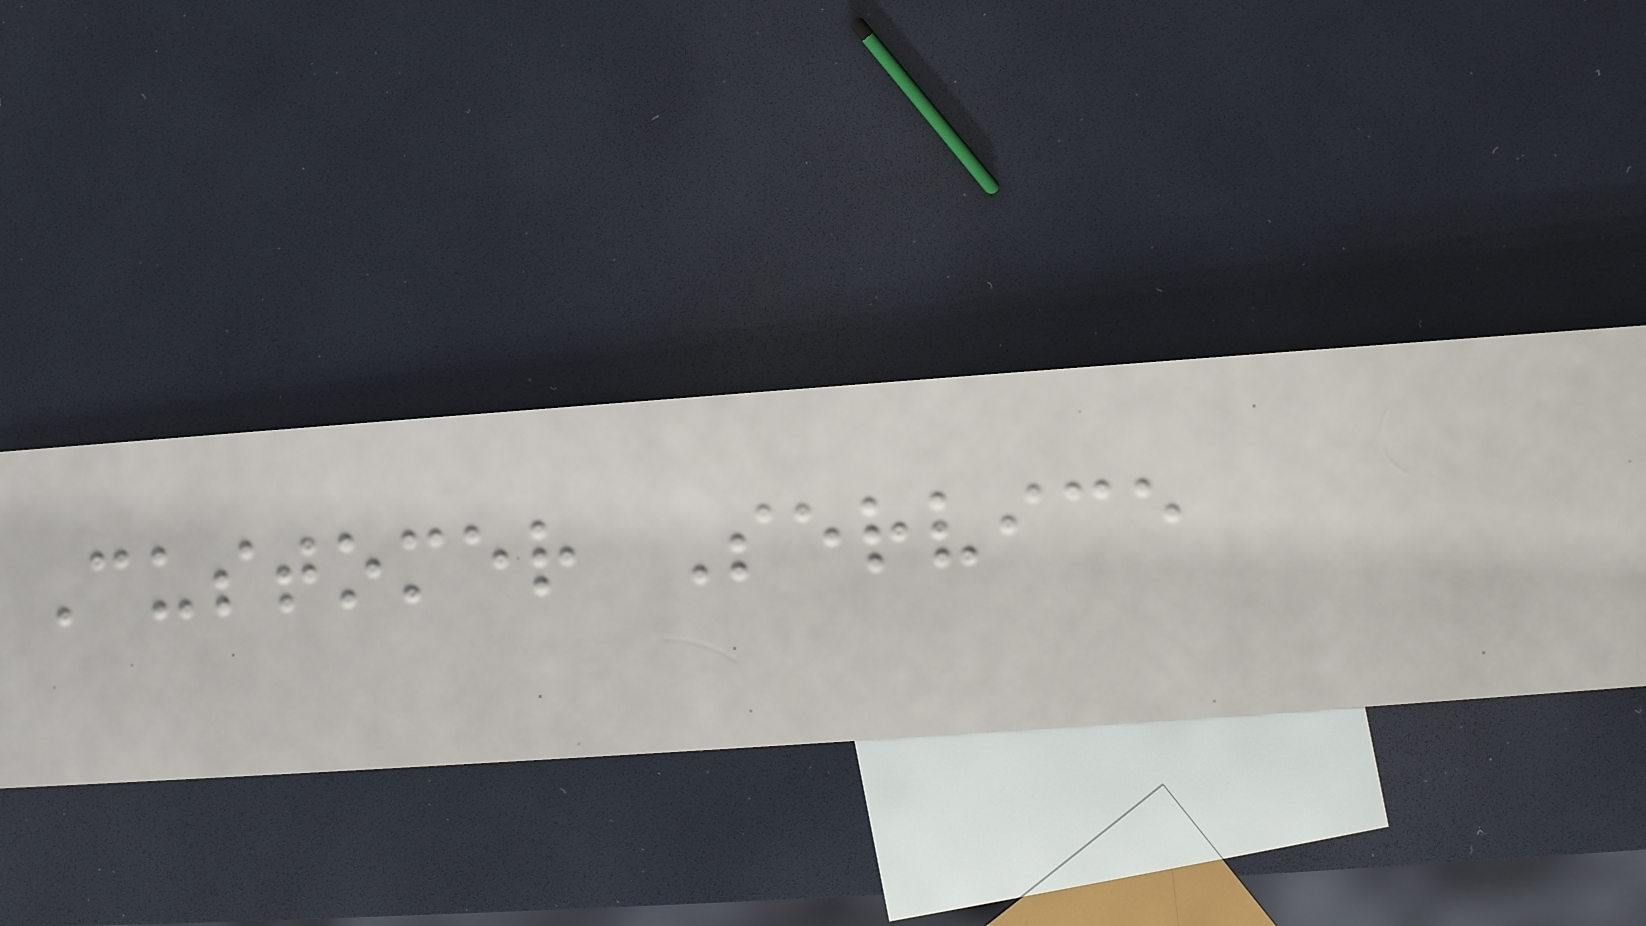Customer Service
